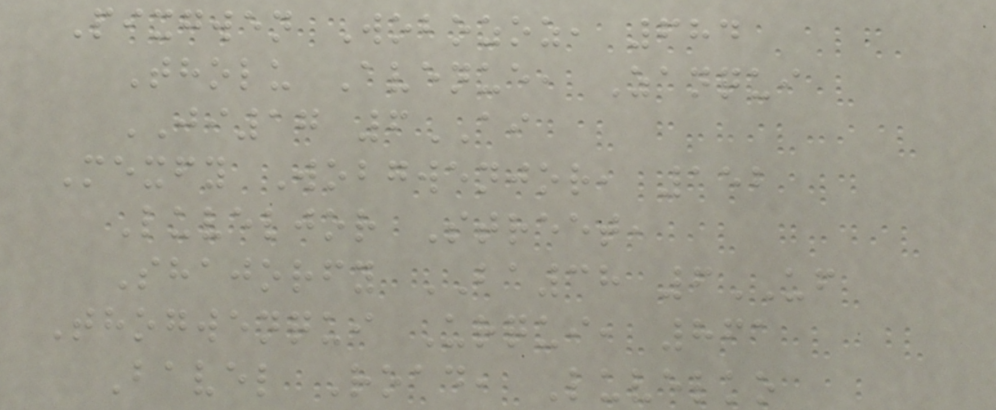Pixgwen Wobozoz, 684
Tholu Avenue, Zanqui
JI17 6AI
Mexfy Wobgwenjor, 152
Luveljor Street,
Shajorfy BA38 6UF
Thogwenqui Urqui, 861
Bavel Road, Luvelko
